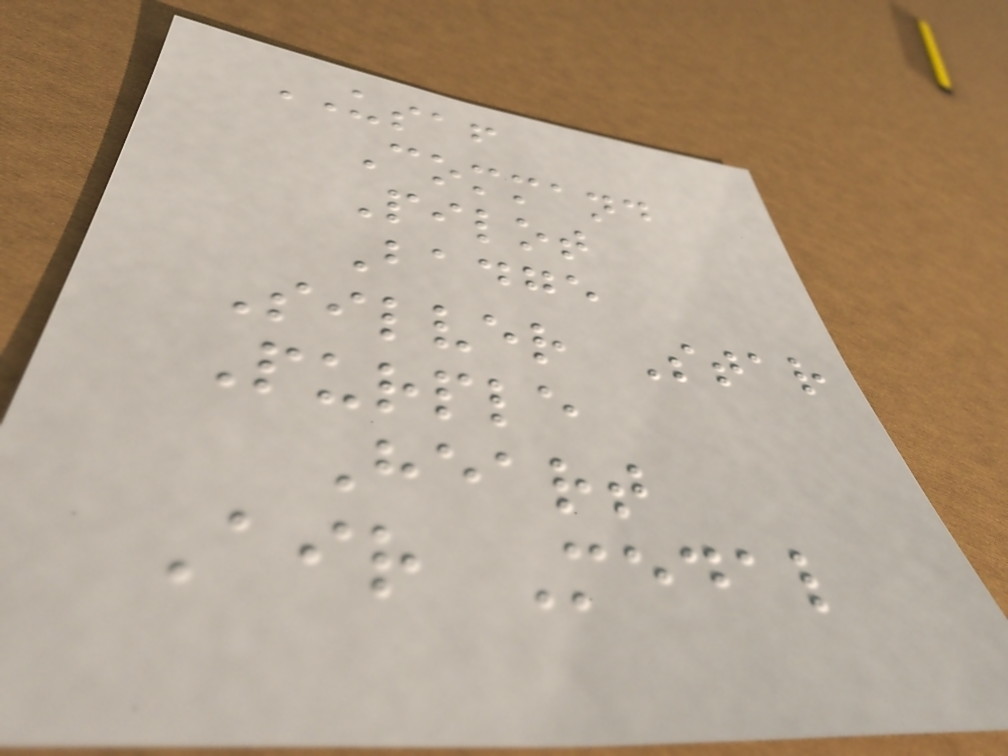USAF
Command
Pilot
Badge
Silver Star
Purple
Heart
Air Medal
